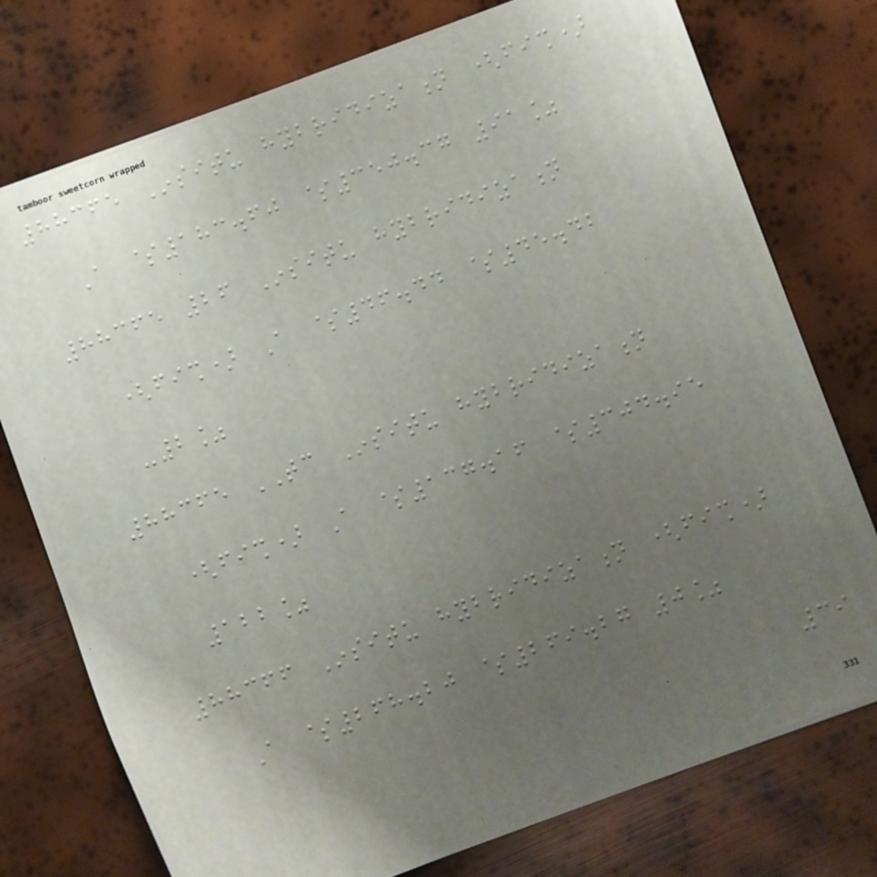88365 Insitu hybridization (fish)
A $183.60 $350.37 91%
88365 26 Insitu hybridization
(fish) A $46.44 $45.42
-2%
88365 TC Insitu hybridization
(fish) A $137.16 $304.95
122%
88366 Insitu hybridization (fish)
A $268.20 $269.27 0%
39
